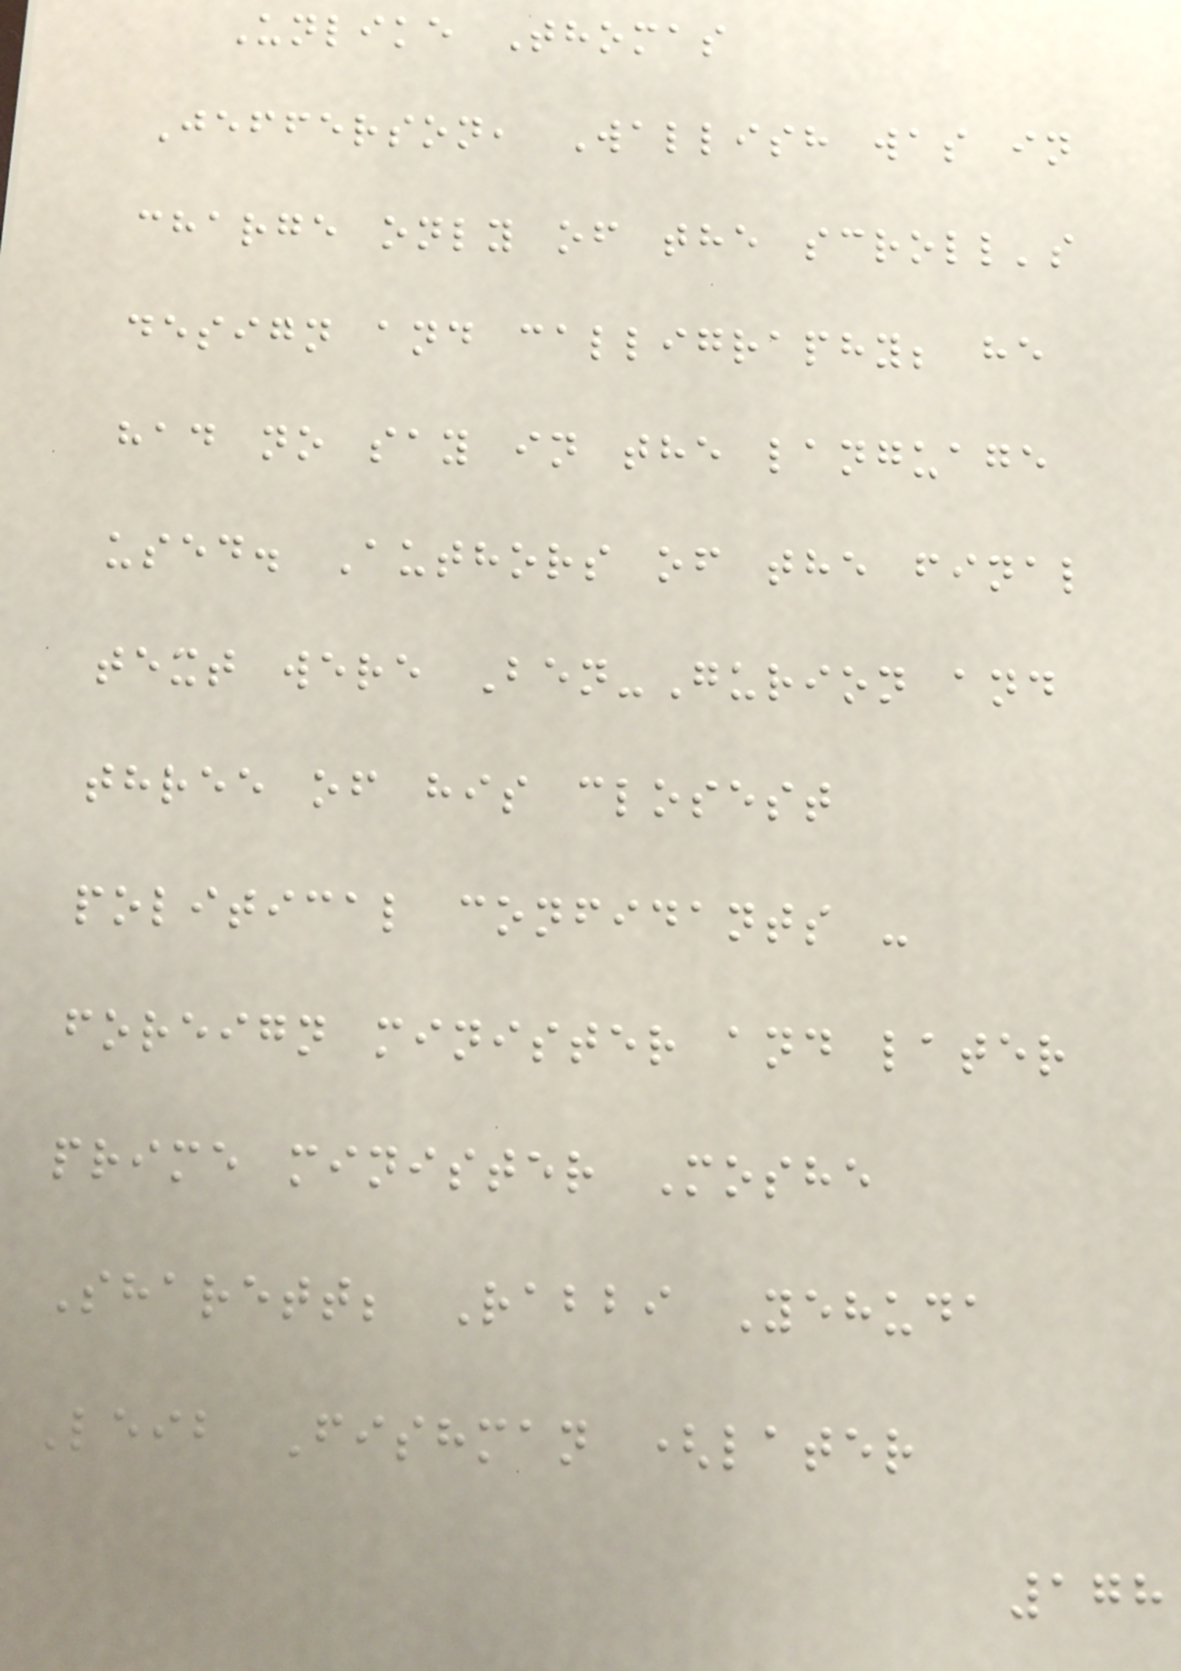Unlike Thomas
Jefferson, Wallish was in
charge only of the scroll's
design and calligraphy; he
had no say in the language
used. Authors of the final
text were Ben-Gurion and
three of his closest
political confidants -
foreign minister and later
prime minister Moshe
Sharett; Rabbi Yehuda
Leib Fishman (later
178
